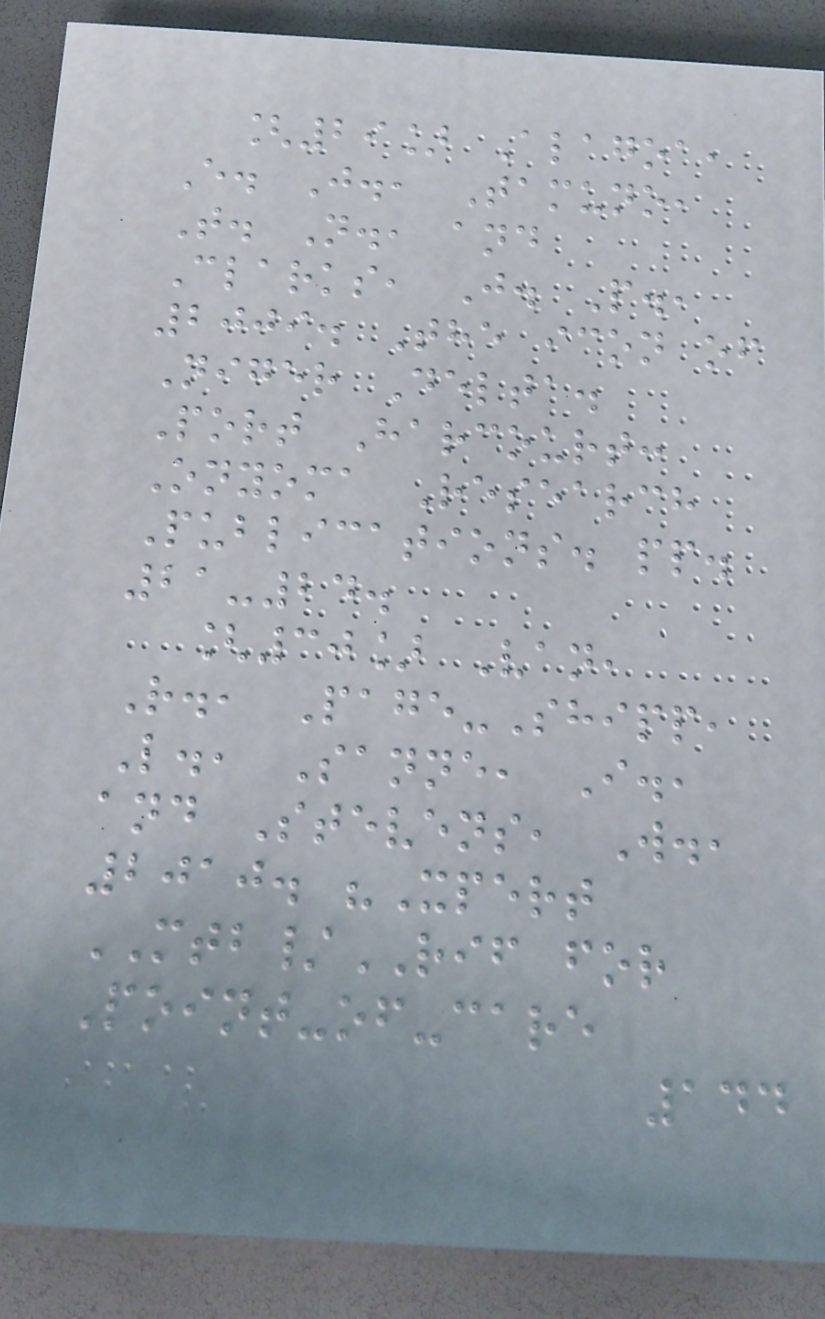[29] Alagoa,
E. J., Tamuno,
T. N., and
Clarks, J. P.,
2009. The icon of
Niger Delta.
Port Harcourt:
Onyoma Research
Publications. pp.
21-24.
[30] Van,
R., Page-Shipp,
L., Sanne, I.,
and Stevens, W.,
2010. "Xpert
MTB/RIF for
Point-of-care
144
